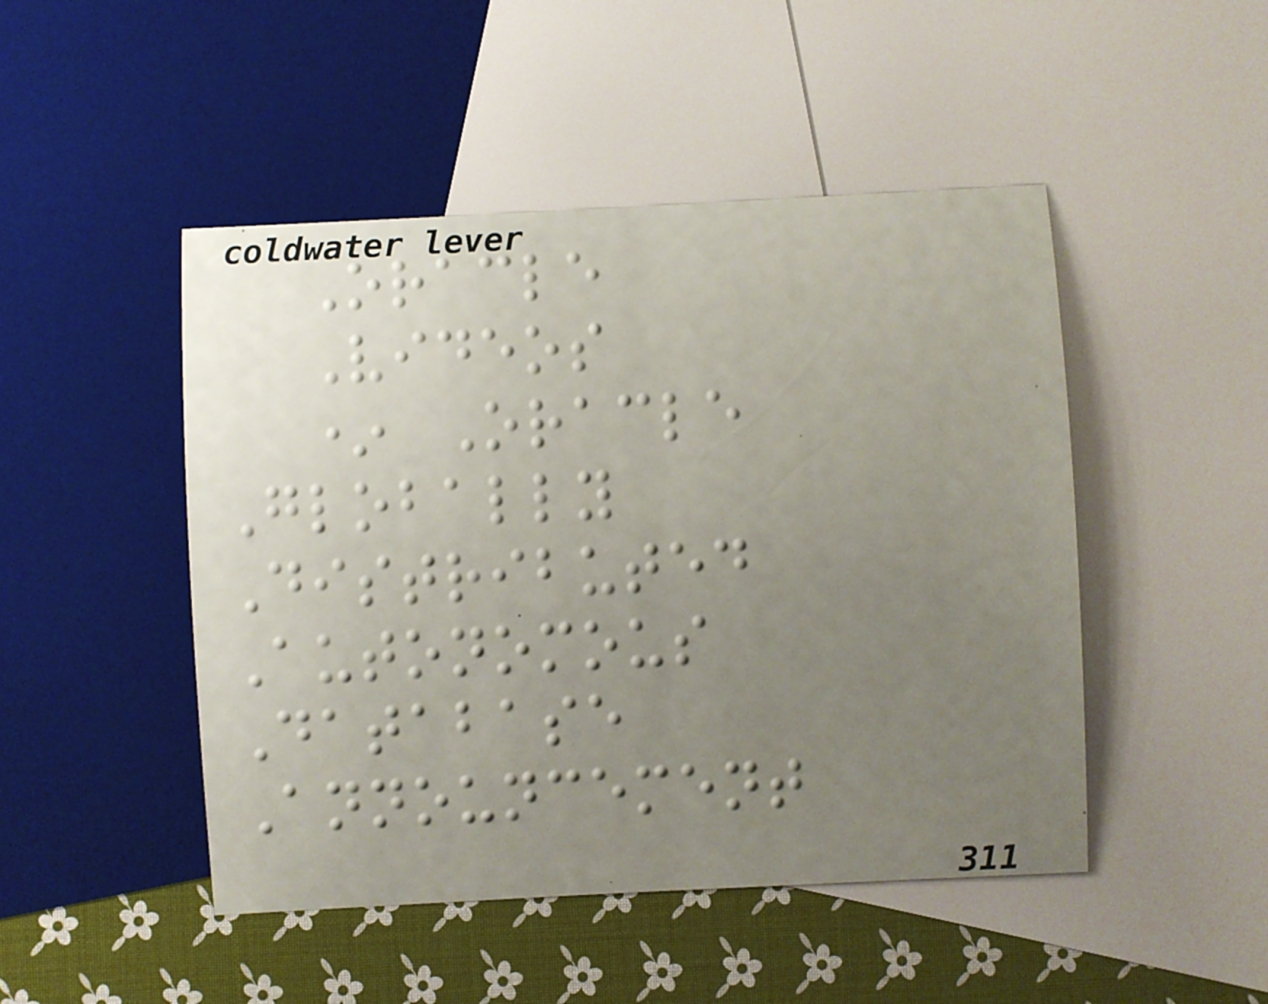Oracle
Videos
* Oracle
Globally
Distributed
Autonomous
Database
Announcement
